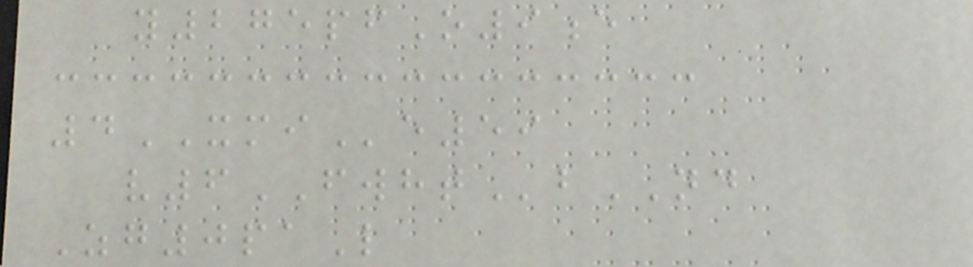y275pfO9e
4XMIe59
v6FWHTbND
Zg0paL
